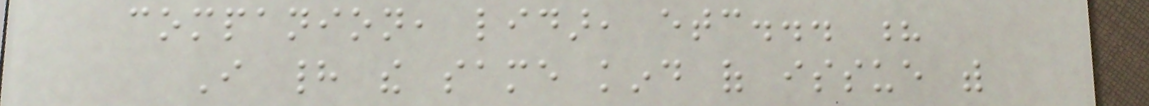companion, lidar, etc... ?
I had the same kind of issue with
